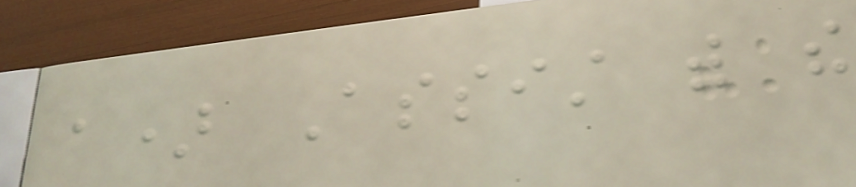a) Assist with the
